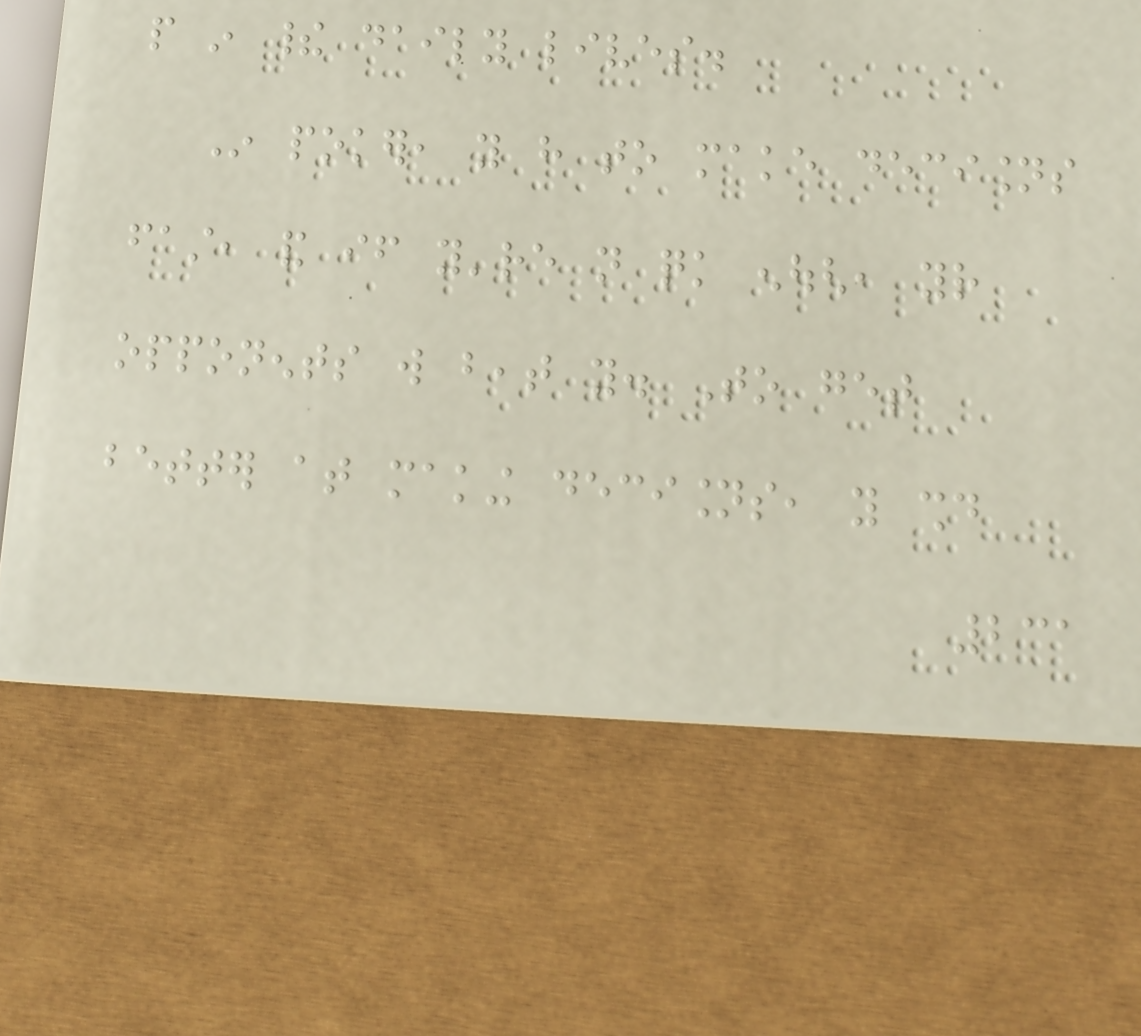people in their daily lives.
In poker, you have to make decisions
fast, and if you're not quick enough, your
opponents will beat you. To get
better at making decisions, you should
231
